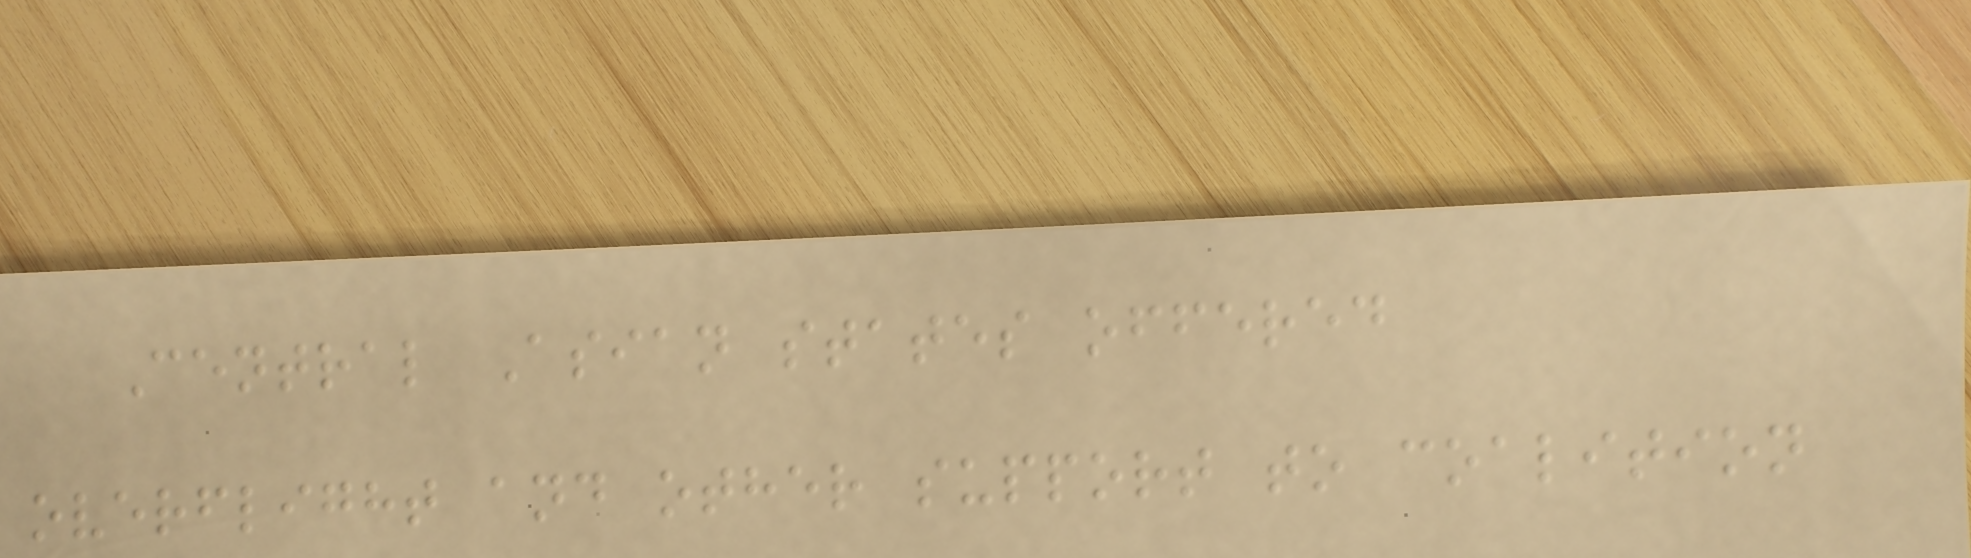Central Asian states offered
overflight and other support to coalition
